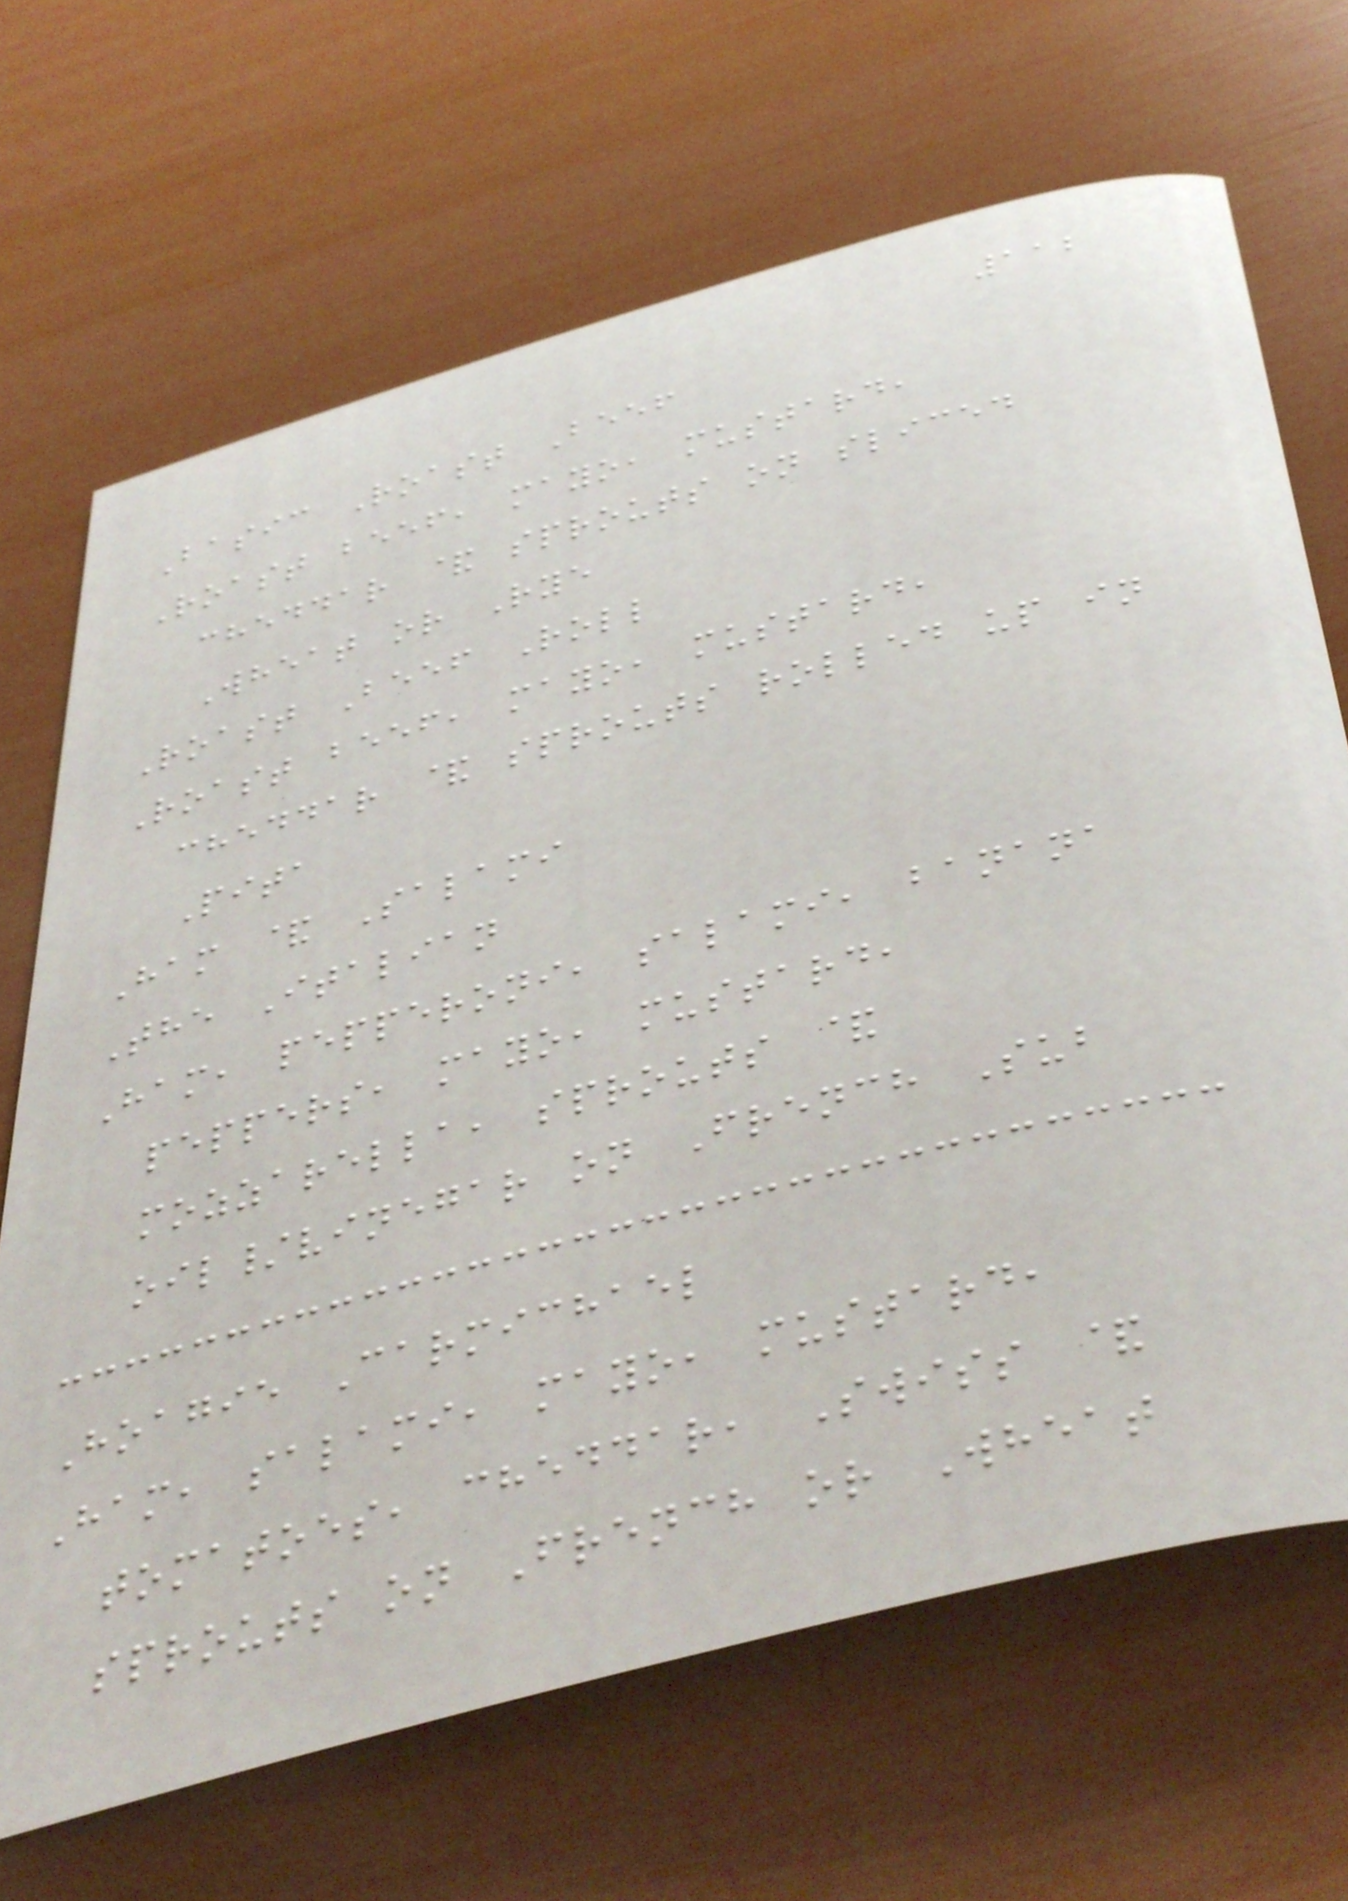112
Basic Roast Beef
Roast beef, mayo, mustard,
cheddar & sprouts on sliced
Wheat or Rye
Roast Beef Roll
Roast beef, mayo, mustard,
cheddar & sprouts rolled up in
Pita
Ham & Salami
The Italian
Ham, pepperoni, salami, banana
peppers, mayo, mustard,
mozzarella, sprouts &
oil/vinegar on French Sub
Hoagie Carmichael
Ham, salami, mayo, mustard,
tomatoes, cheddar, Swiss &
sprouts on French or Wheat
